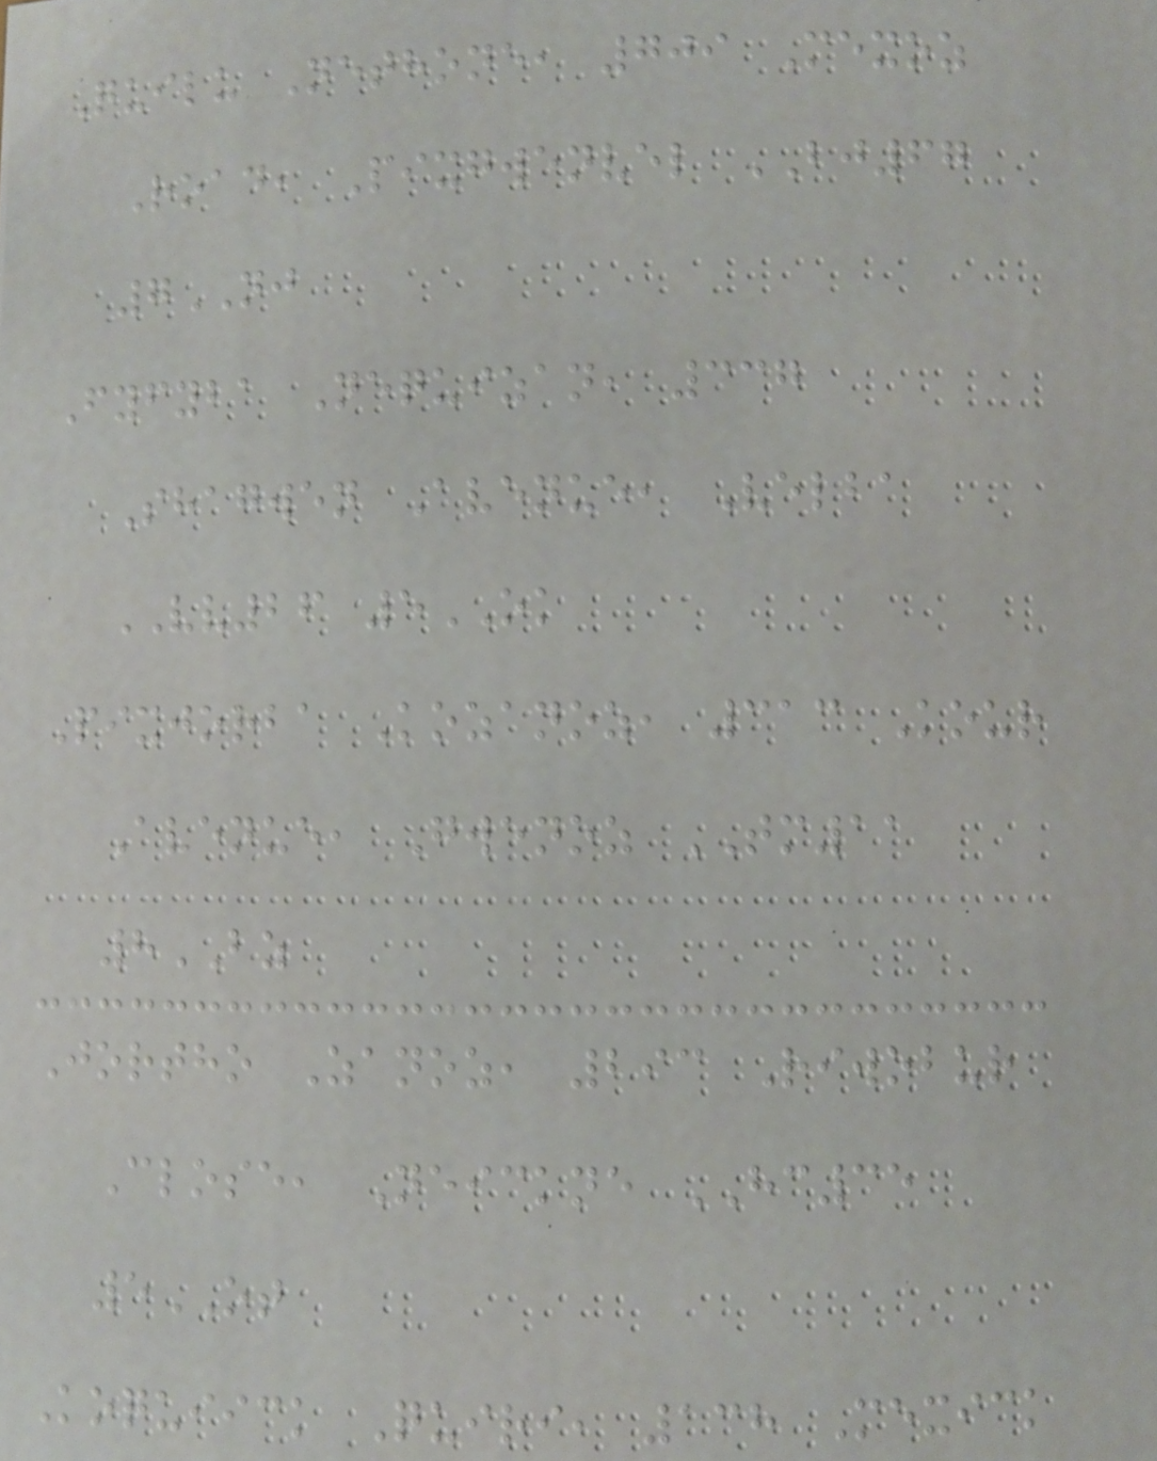Quilu Nethone, 709 Mexoz
Road, Pixgwenvel BJ67
7NJ
Fyfyba Nequizan, 337
Shagwen Avenue, Velba
VV26 5OK
Pixjorba Kozanoz, 313 Kour
Avenue, Gwenoz TM11
8BZ
Jortho Zanoz, 293 Riwobur
Close, Neickne HC35
5OT
Koquiick Quiri, 138 Mexick
